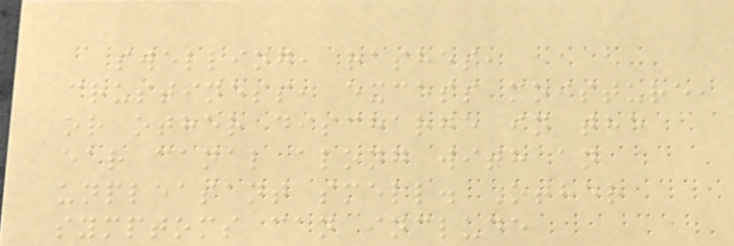swelling, rashes,
crustiness, excess moisture,
or other discharge in the
ear canal along with an
unpleasant smell. Other
symptoms can include
